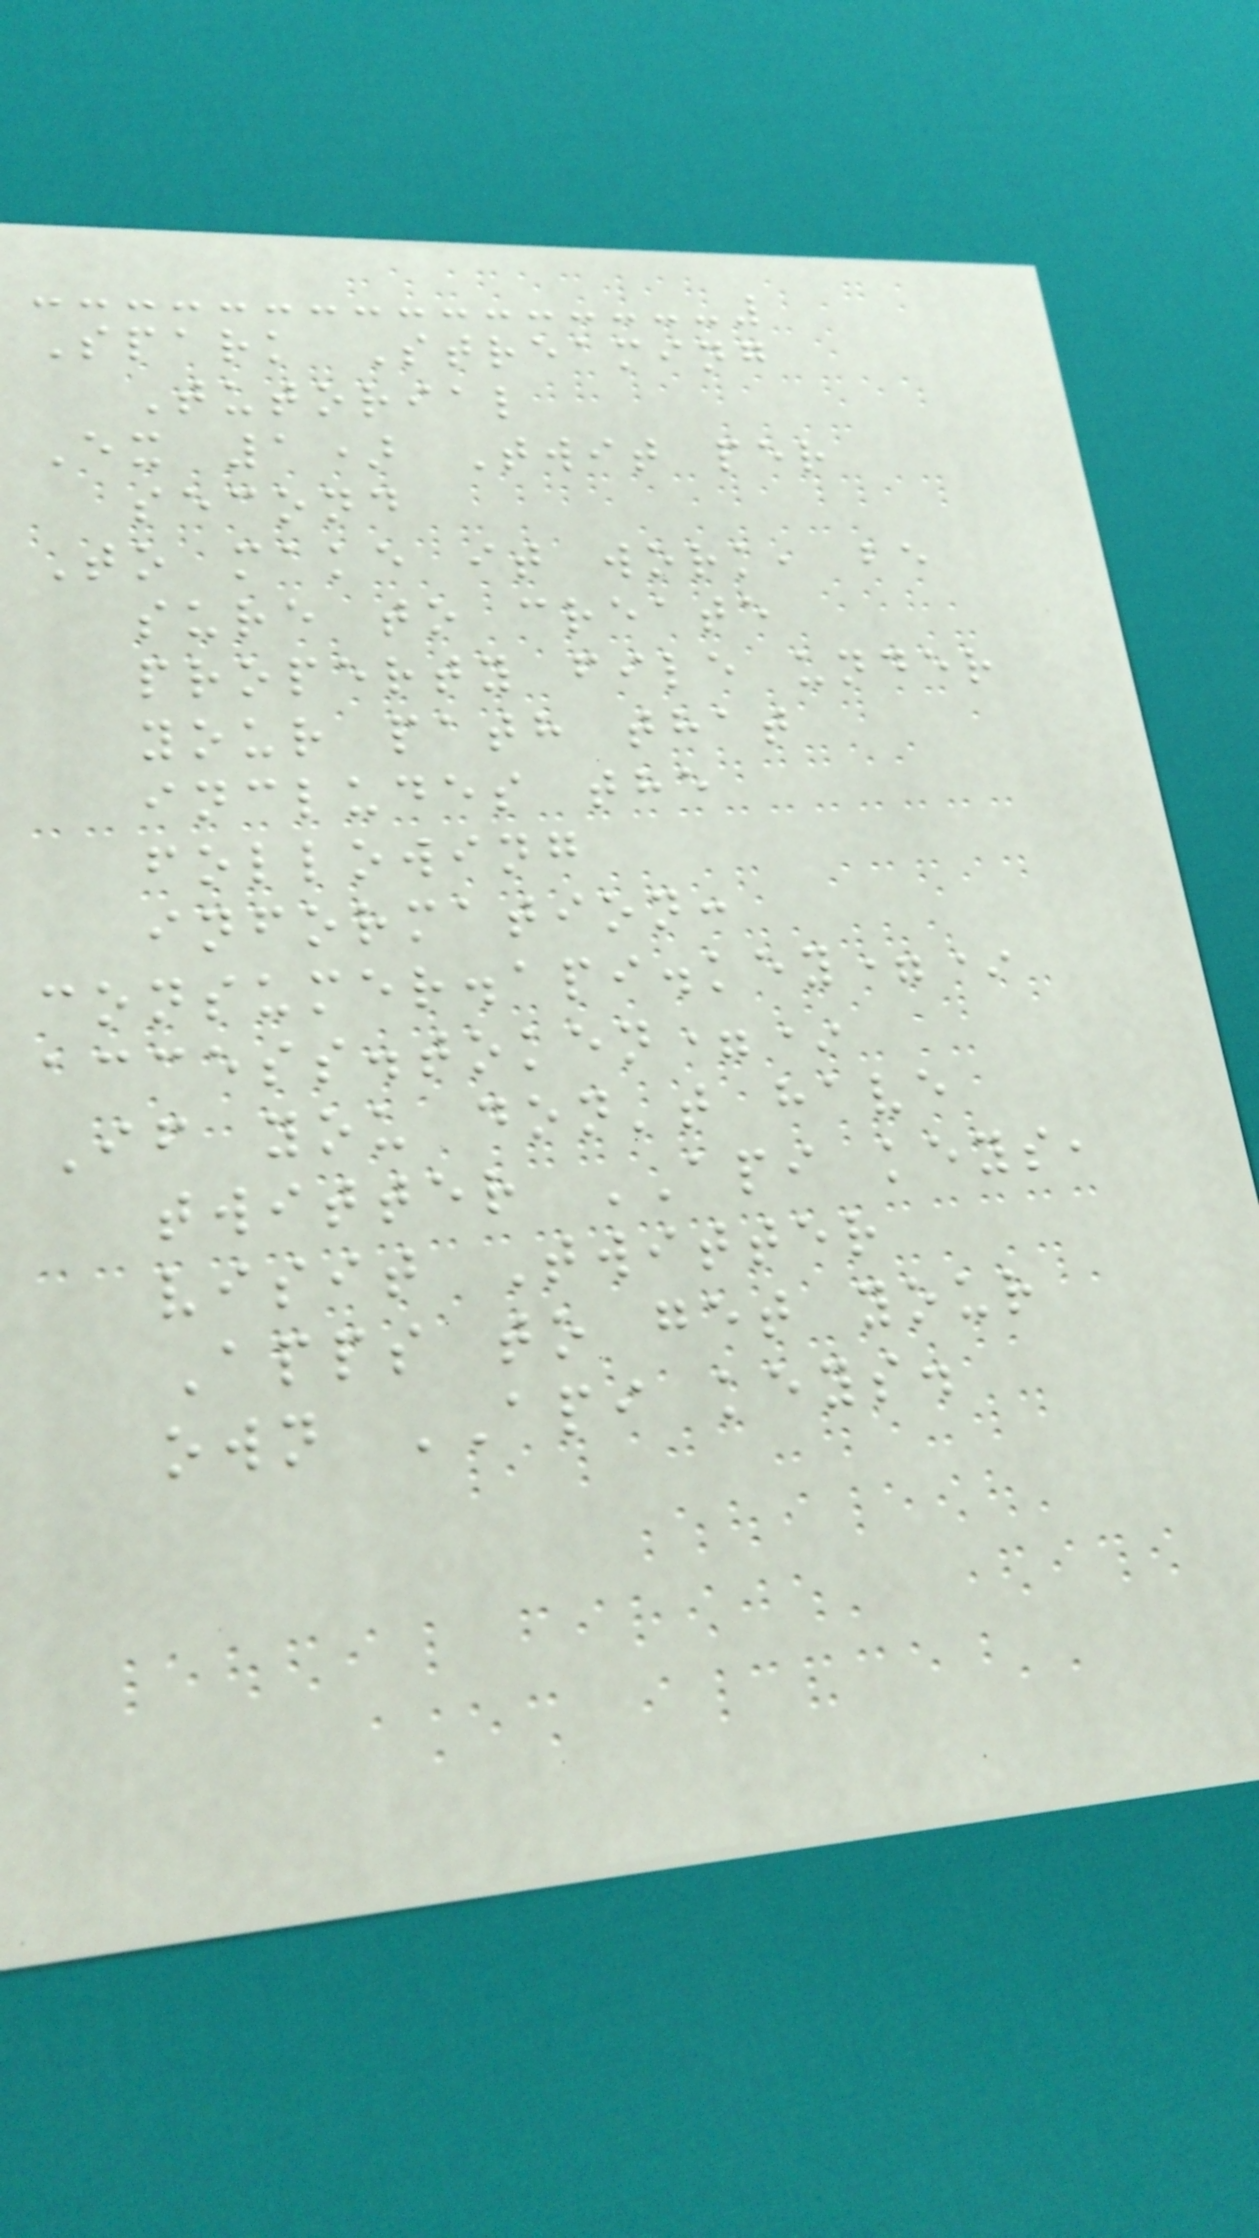Spark Streaming
Tutorial
Ex 1) Twit per
second
To make it work, be
sure to create
property file under
your path that
includes the
following
information:
consumer.api.key=*
access.token=*
If you don't have
twitter API keys,
visit Twitter
Apps to get your
own API keys.
